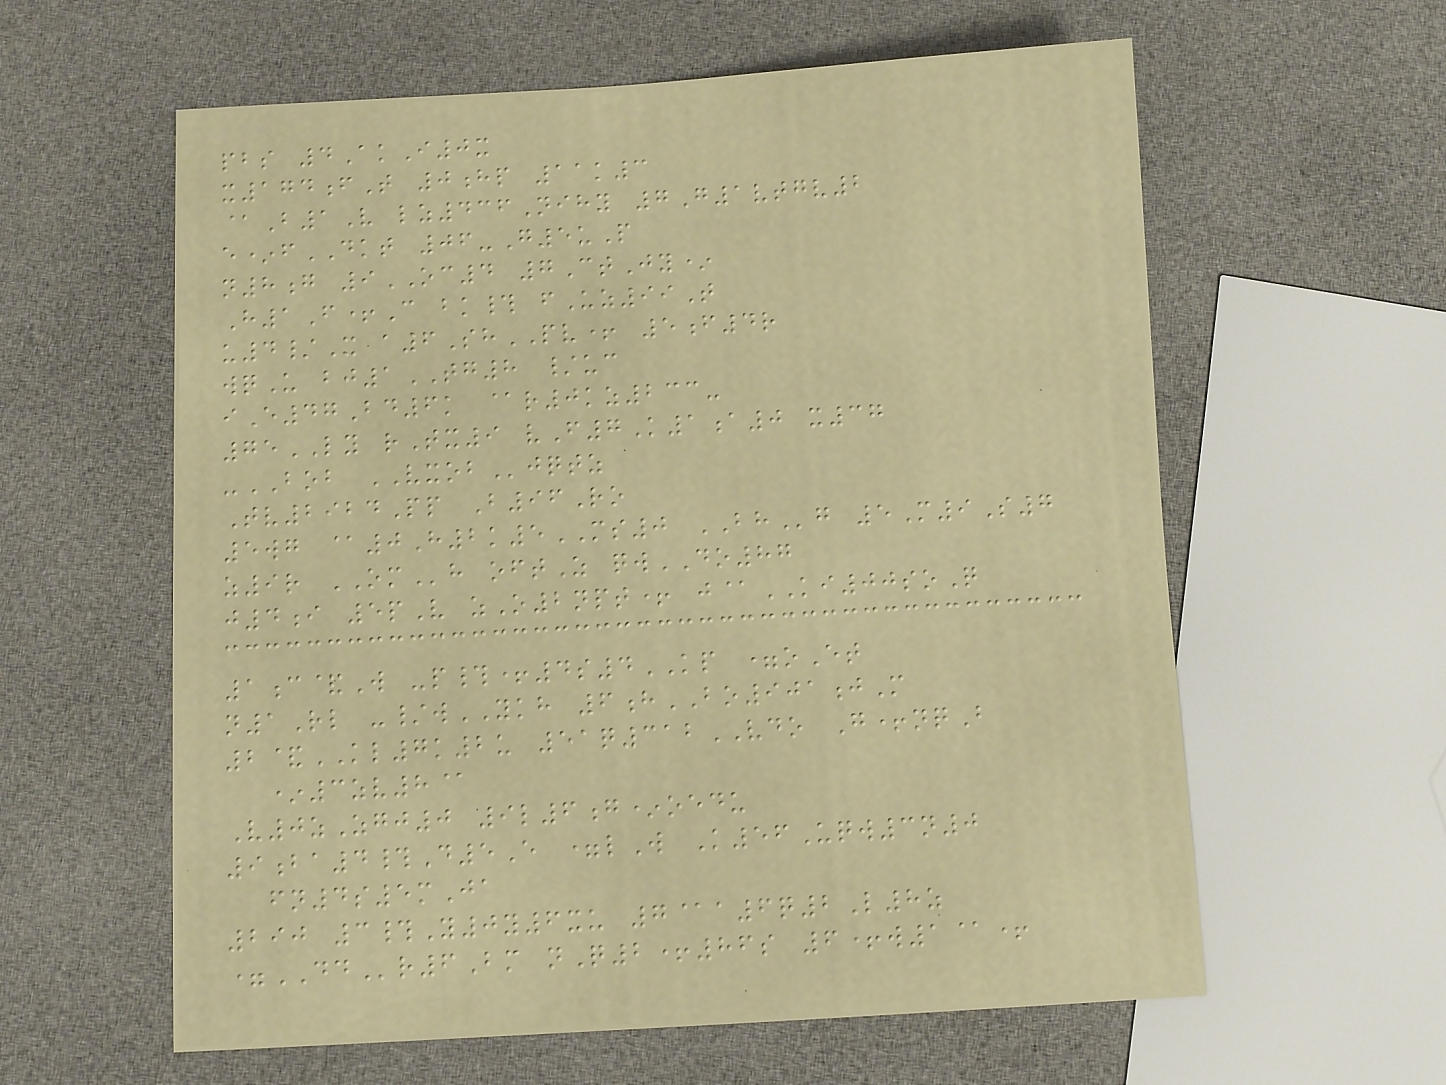pbs 4AkI0x
x174fT 0hp 11k3
@B1V lz436Nihy 7G1vtgv2
e*fDKT 06-G5uP
n8g 9OC4 7CtJy*
H1F+C bk# fUz99T
u4/X a6ShPV+ 5f4r
wqU bj1TG8 /uc
iE47Bd6k @r0kz233-
75LY rTx9 vF7K1a0 x37
-BOB VXOBjqtz
Tv2924Pp B96Ro
5wg @0H2k5MS0 BHg 5M9S7
z9r OMh oftZ qwDO87
j4i 5pV zO2npt+ j@KI00soQ
1c&W -p#+4s4KP =oEt
n1Rl -/wYKH 6hBO901jM
2&KL7k2u 51q312VDO G+nqB
*3zv8@
V0zZgj0 9l6g*oedu
9ba4#D5E =lW K56Uqw3n0
fn4s5mJa
290 3#Y0y6xu 7@a6q2L8z
=DDr6Bm nQ2+86s 6+w1@+
